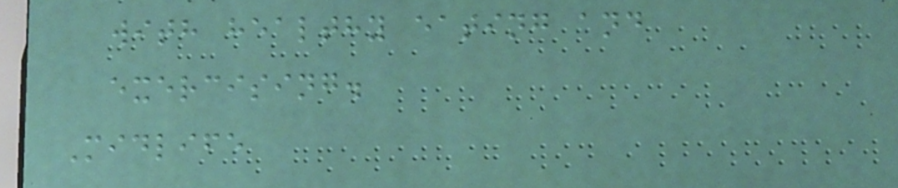with healthy eating and
exercising.
Midlife
